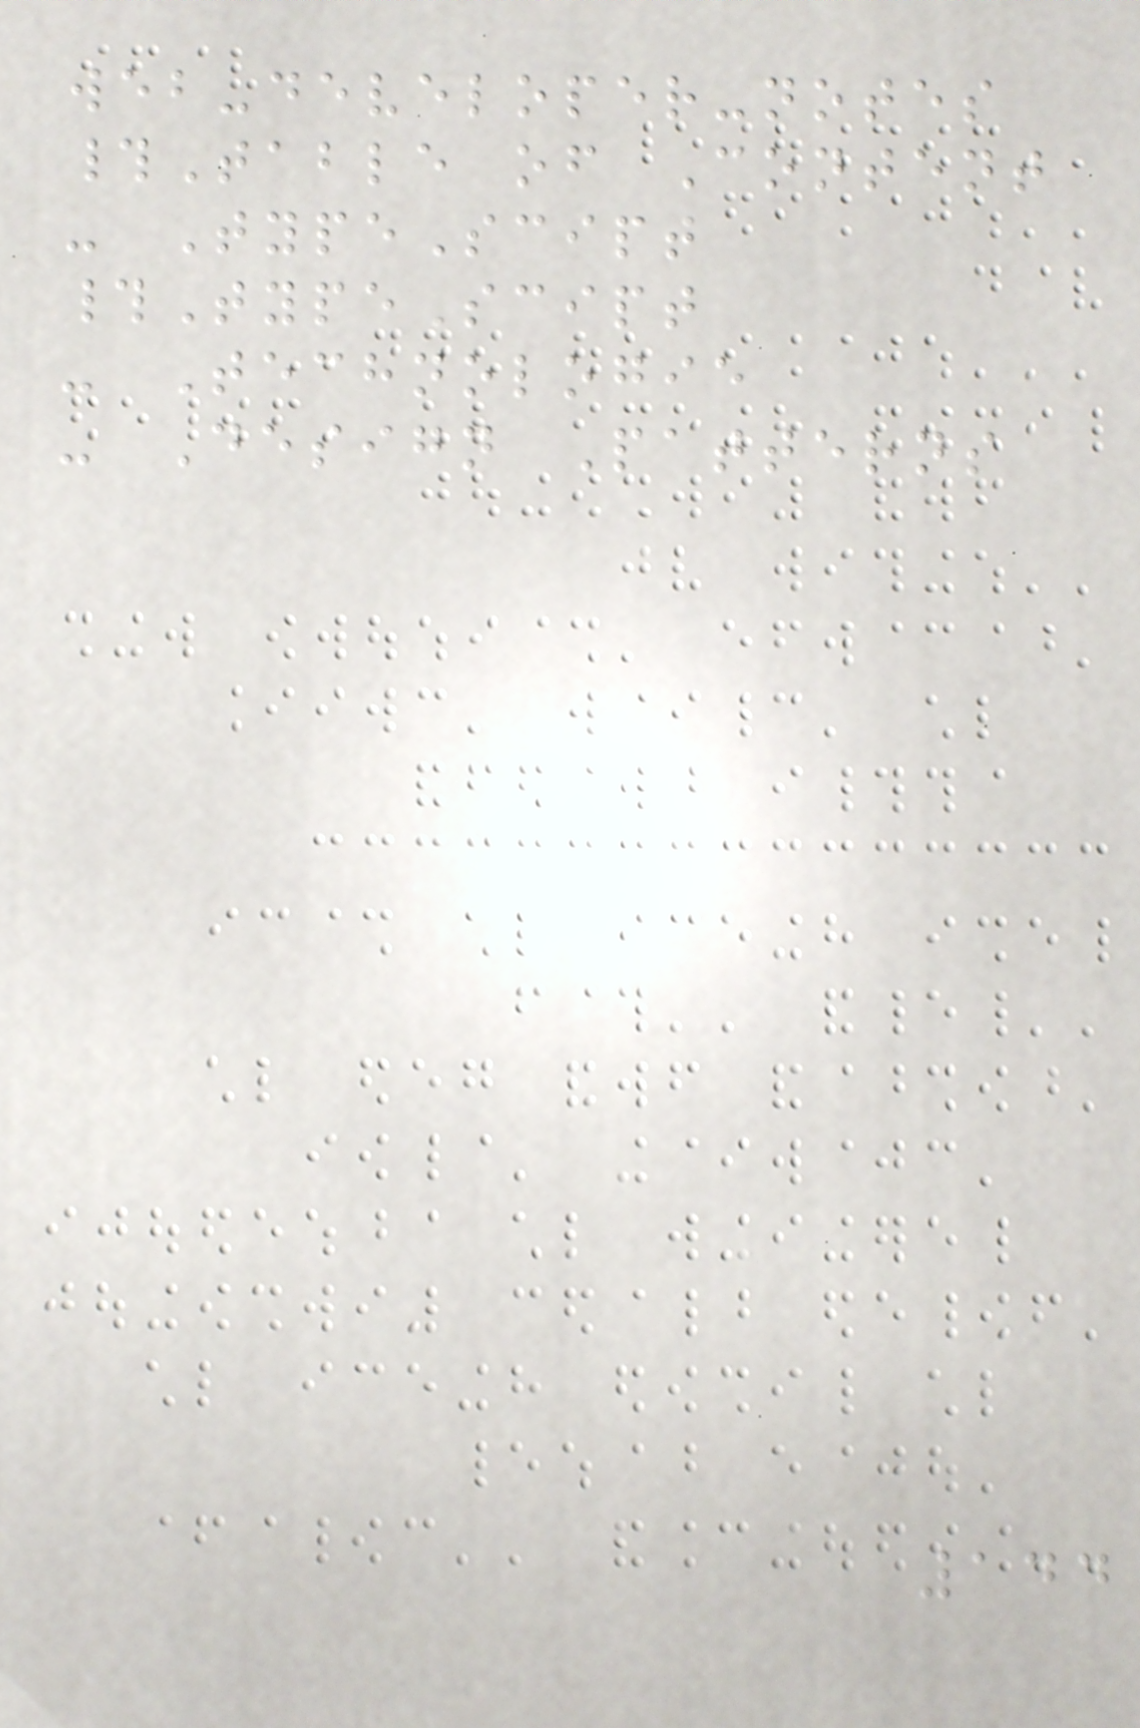web-developer-notes
#Table of Content
- TypeScipt
#TypeScipt
- Technologie
- Design Patterns
144
